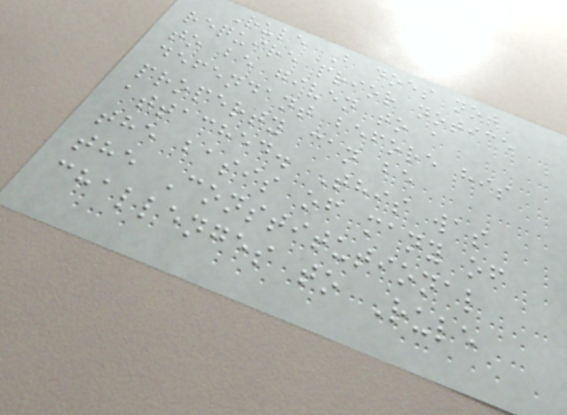Rule B does not
require prior notice
to be given to a
defendant before his
property can be
attached. This was
the basis of many of
the Constitutional
challenges to Rule
